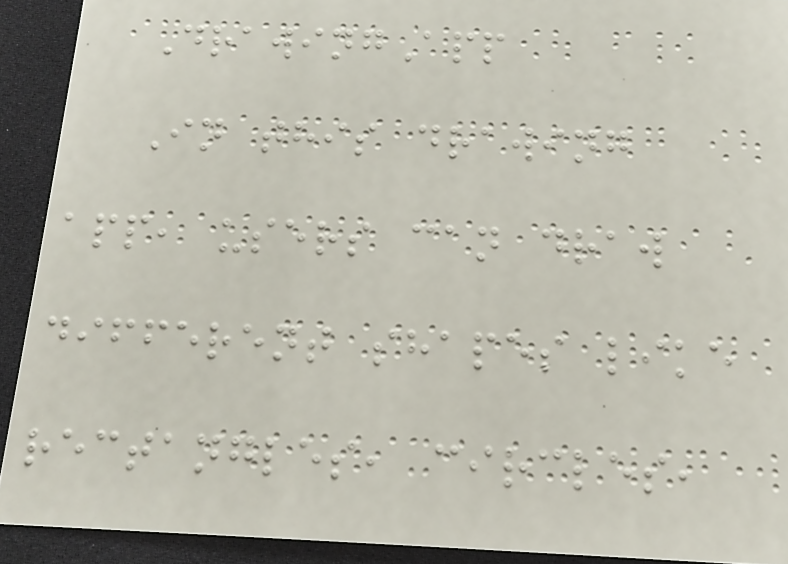DrawingApp
In this drawing
app, users can draw
different shapes like
rectangles, circles,
